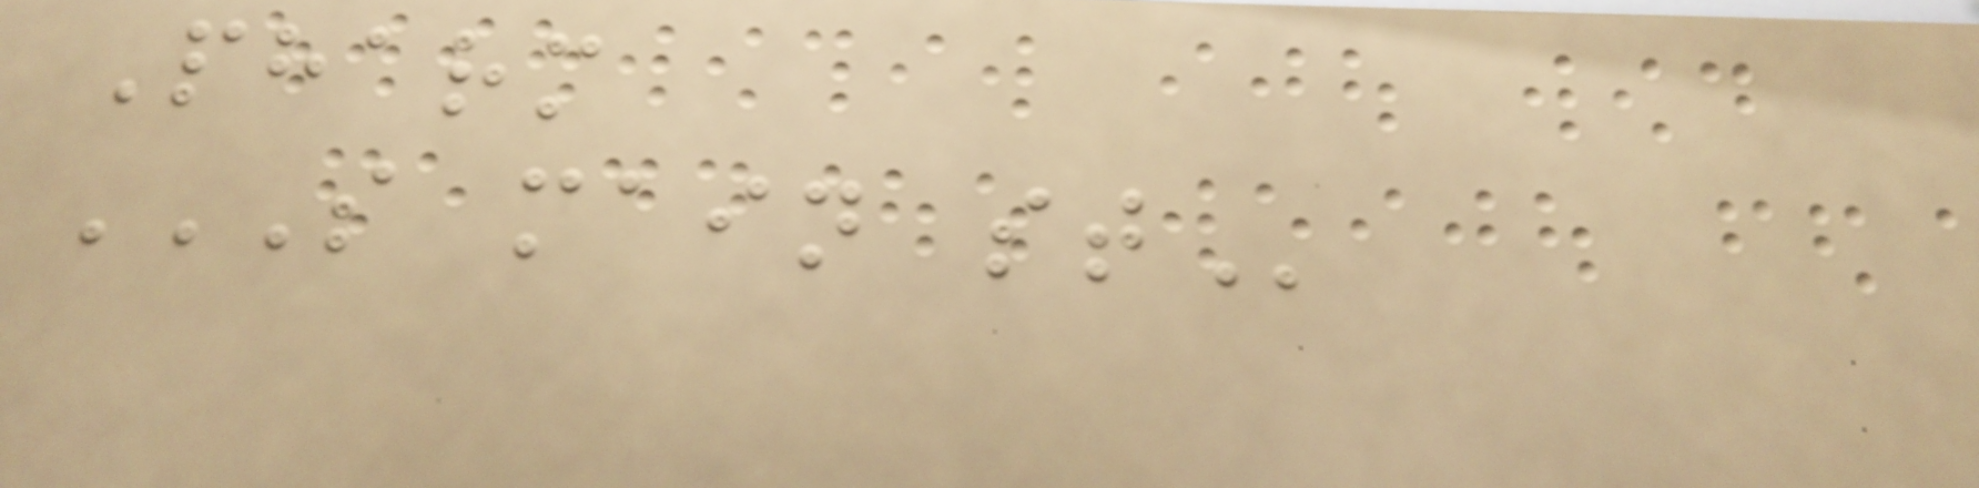Pharm
S MAIN ST
